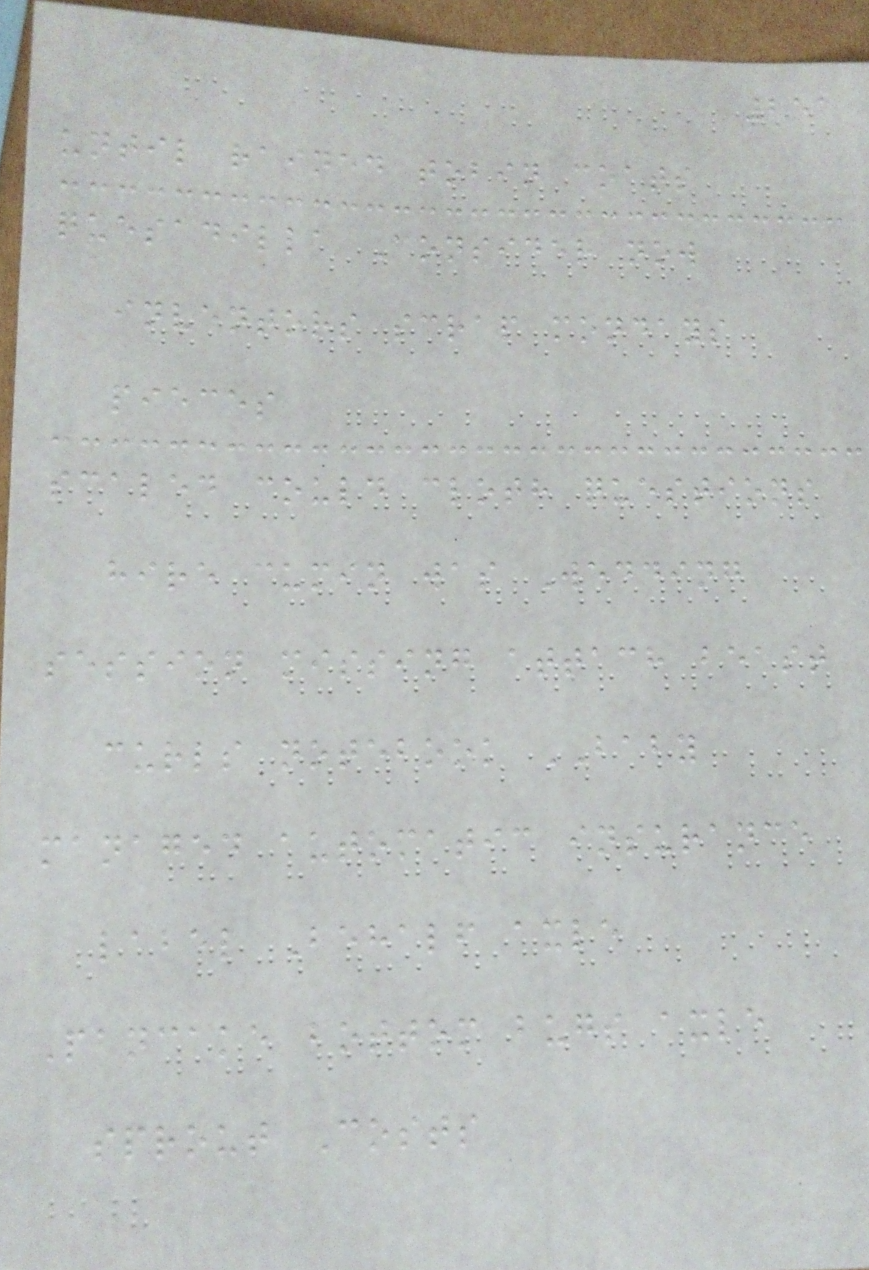251
until rained tobin coats
quesadilla Consider now
inventors scrap mondays
pieces
scaled could cloth questions
hire cumin was Wedding
session missing attach beast
curls notebook BABY
managed automatic insurance
label Behalf axle
Pancake bottom bugs axle
sprout Costs
